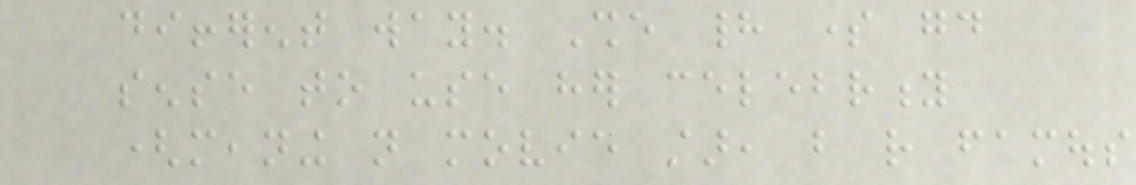different way. She had some good
sense to use her celebrity
(meaning not movie star, but rather famous
